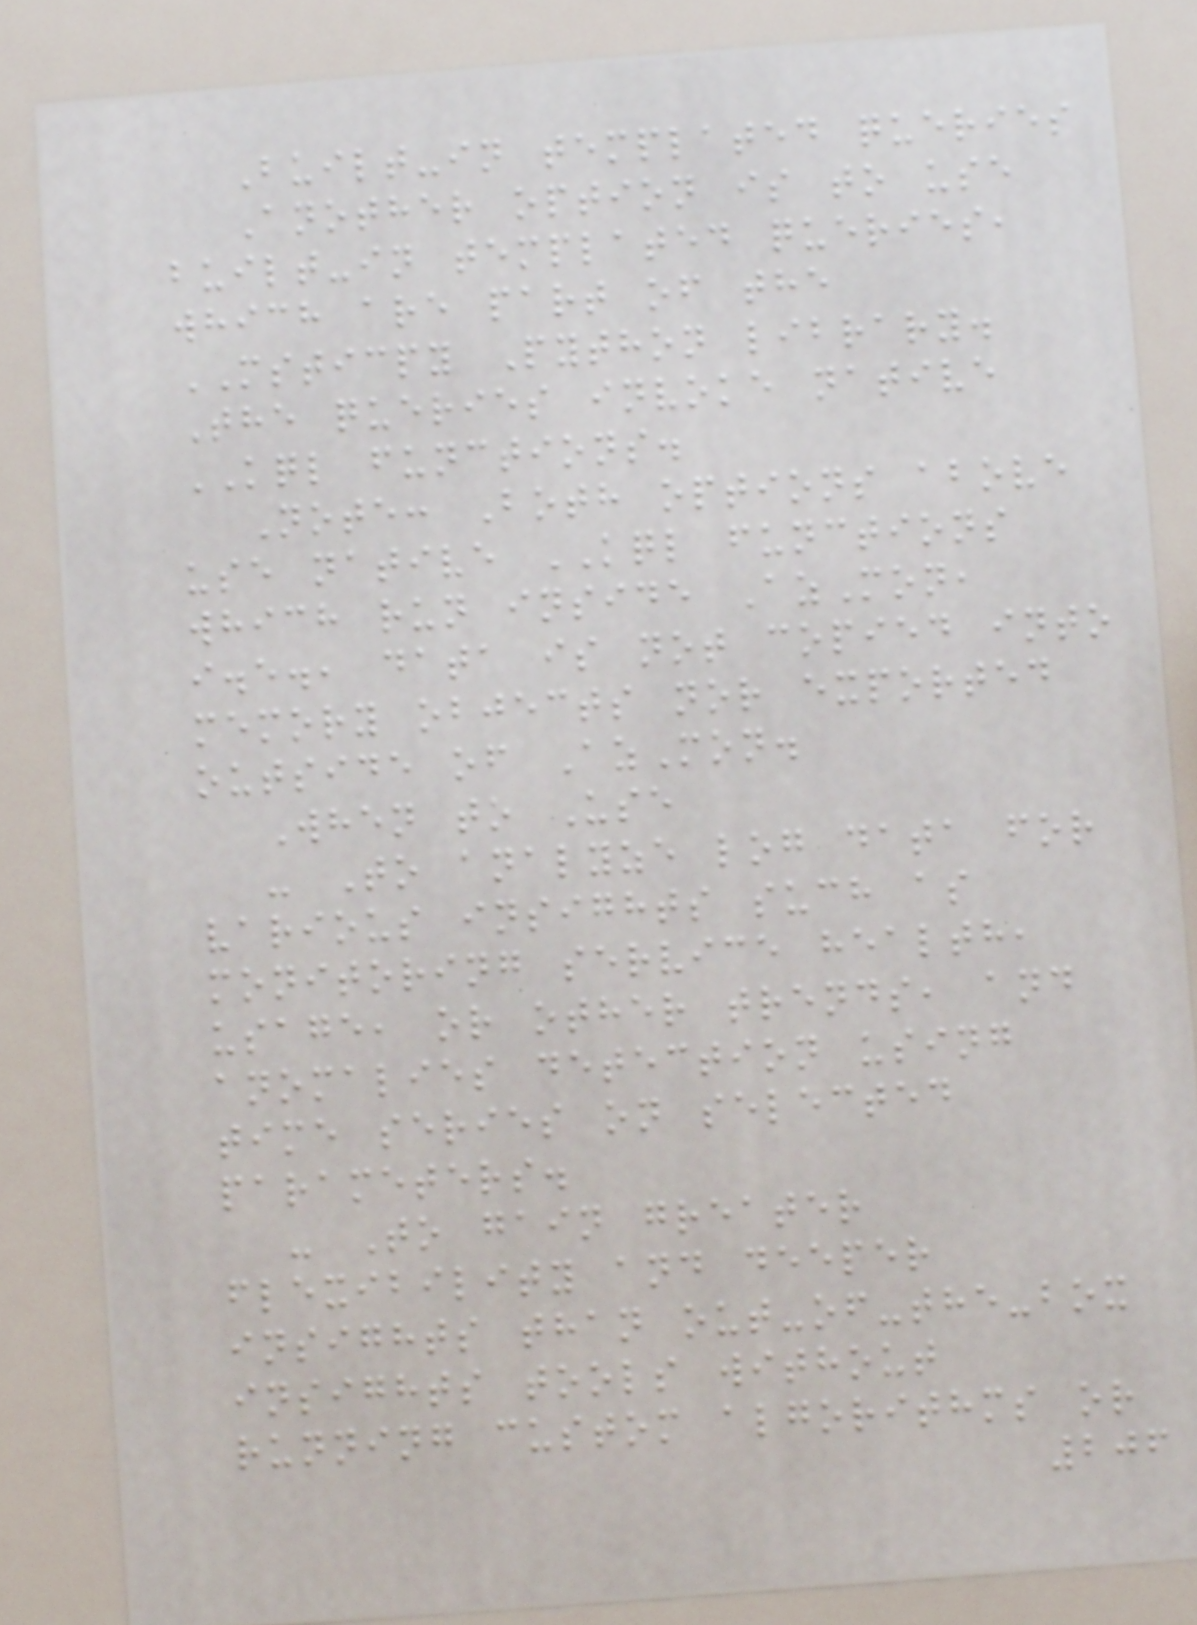Built-in templated queries
Another option is to use
built-in templated queries,
which are part of the
MSTICPY Python library.
The queries invoke native
KQL functions.
Note: Both options above
use native KQL functions
which run inside AzMon,
i.e., data is not copied into
memory objects nor exported
outside of AzMon.
When to Use
- To analyze log data for
various insights such as
monitoring service health,
usage, or other trends, and
anomalies detection using
time series on selected
parameters.
- To gain greater
flexibility and deeper
insights than out-of-the-box
insights tools without
running custom algorithms or
206
